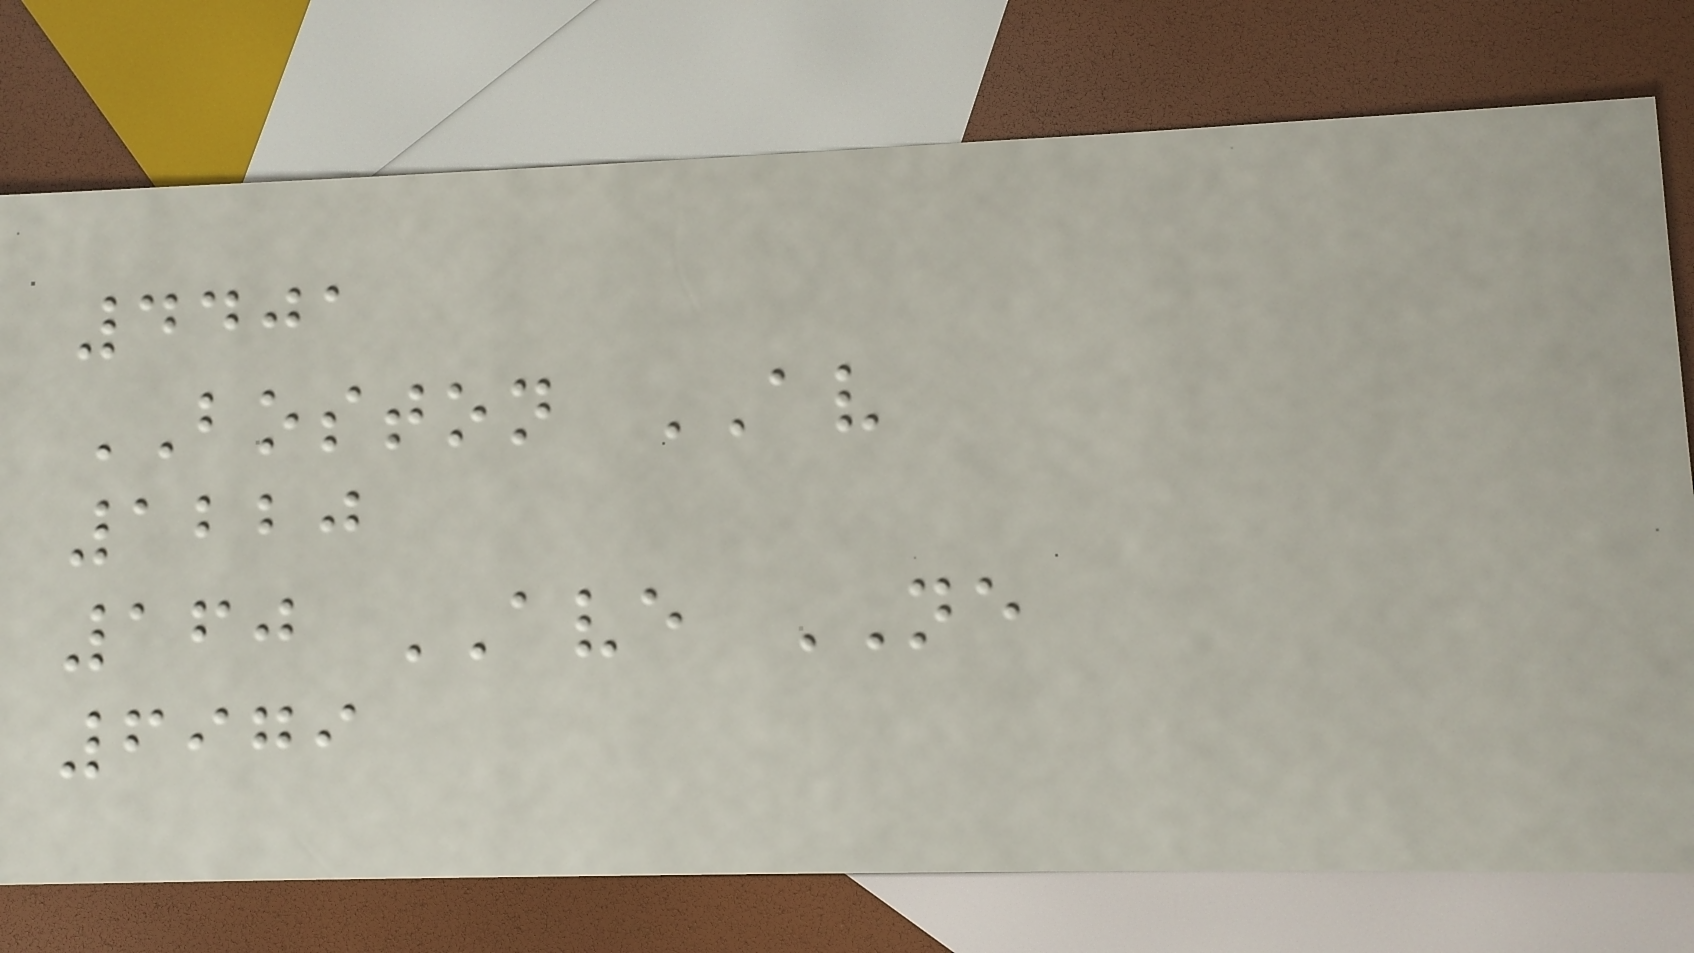4401
BOSTON AV
1220
160 AVE NE
6979
